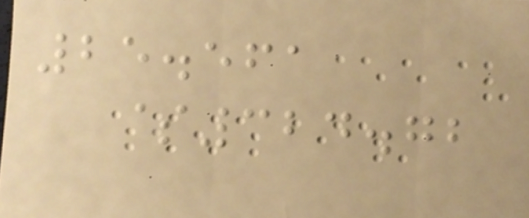25.561
$324.72
